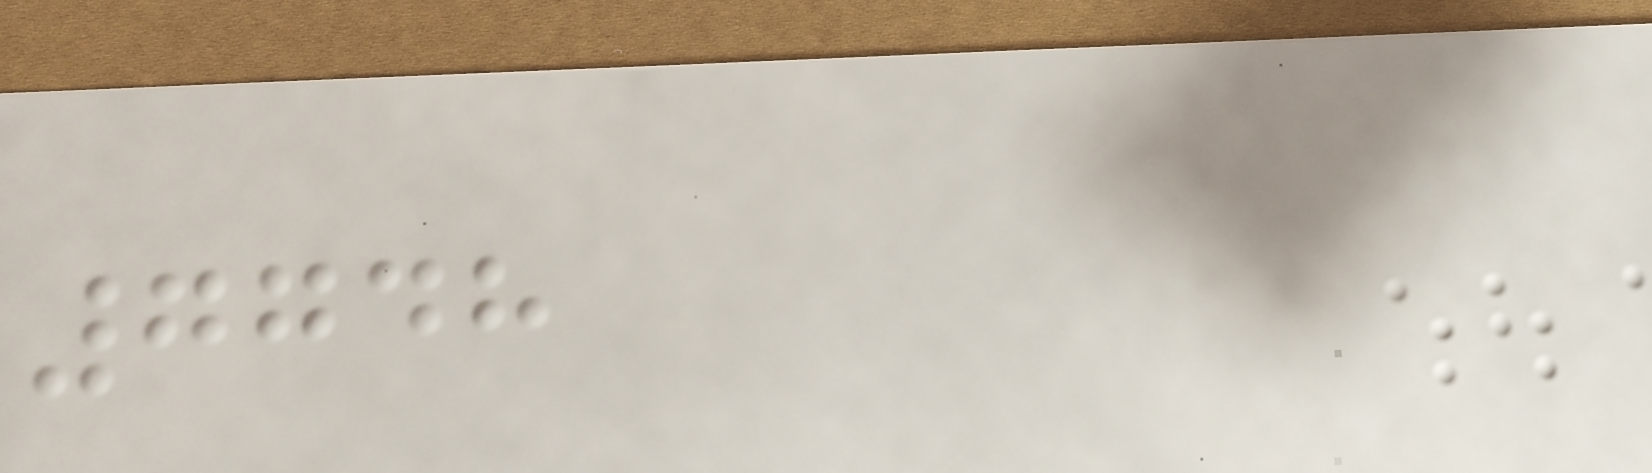7748
